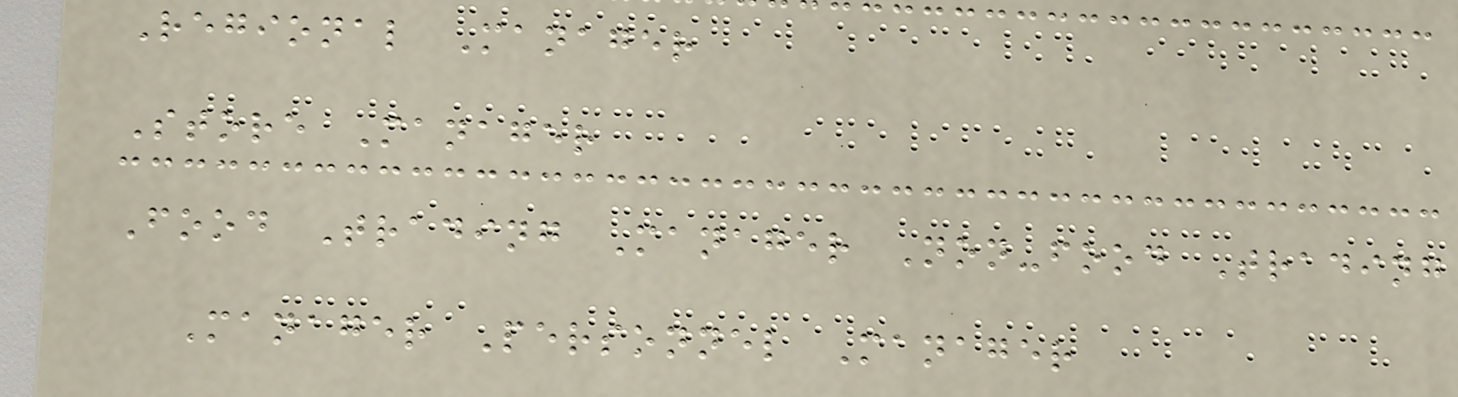Regional Manager
Store Manager
Food Trading Manager Non-food Trading
Manager Personnel Manager
